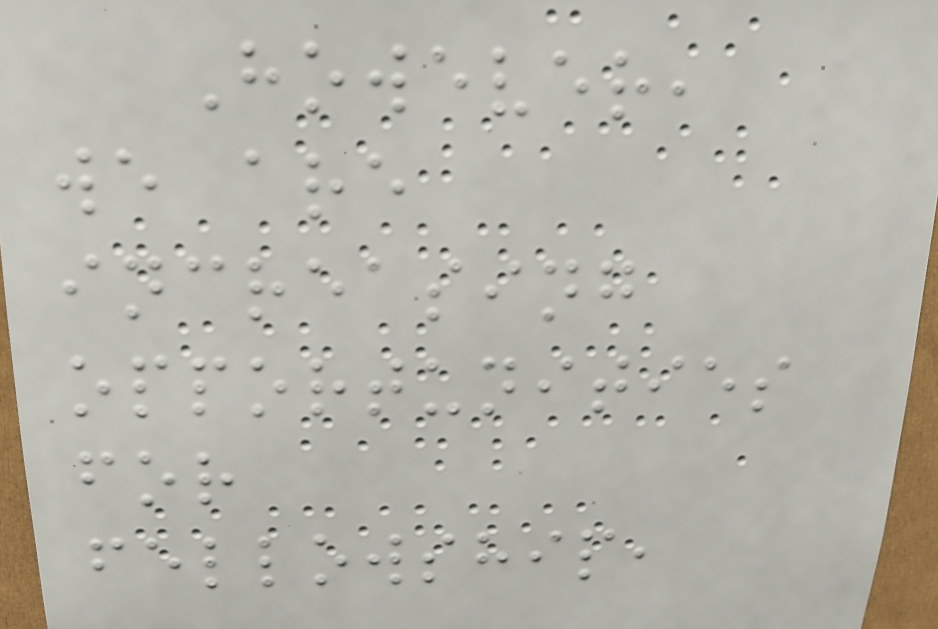However,
we are
increasing
opportunities
for
fellowship,
